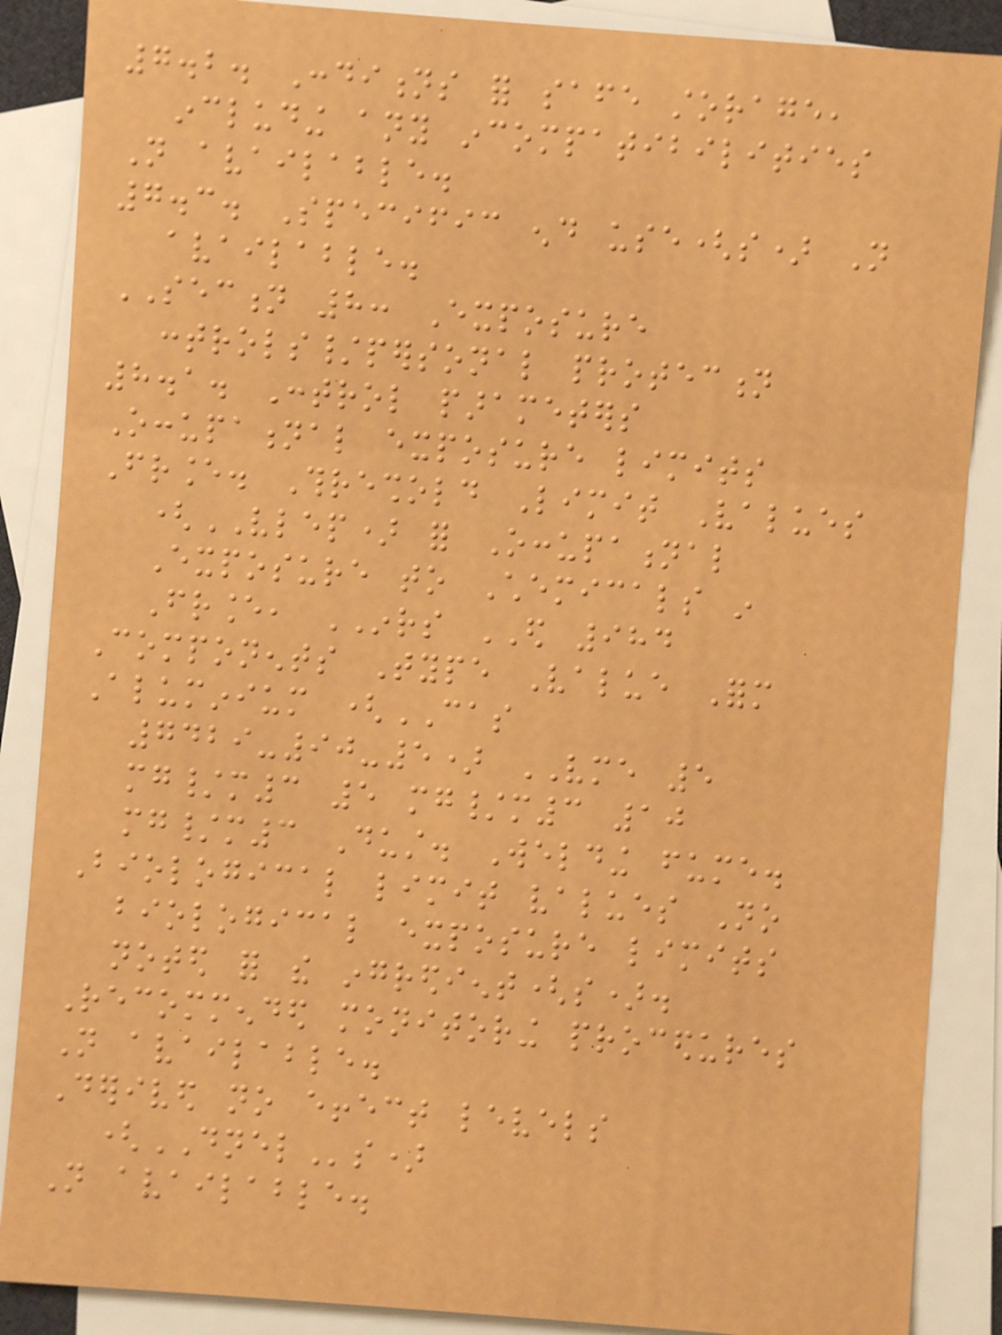7.2. Conditions for safe storage,
including any incompatibilities
Not available.
7.3. Specific end use(s) Not
available.
SECTION 8: Exposure
controls/personal protection
8.1. Control parameters
Occupational exposure limits
France. Threshold Limit Values
(VLEP) for Occupational
Exposure to Chemicals in
France, INRS ED 984
Components Type Value Form
Aluminium (CAS
7429-90-5) VME 5
mg/m3 5 mg/m3 10
mg/m3 Dust. Welding fume.
Biological limit values No
biological exposure limits
noted for the ingredient(s).
Recommended monitoring procedures
Not available.
Derived no effect levels
(DNELs)
Not available.
